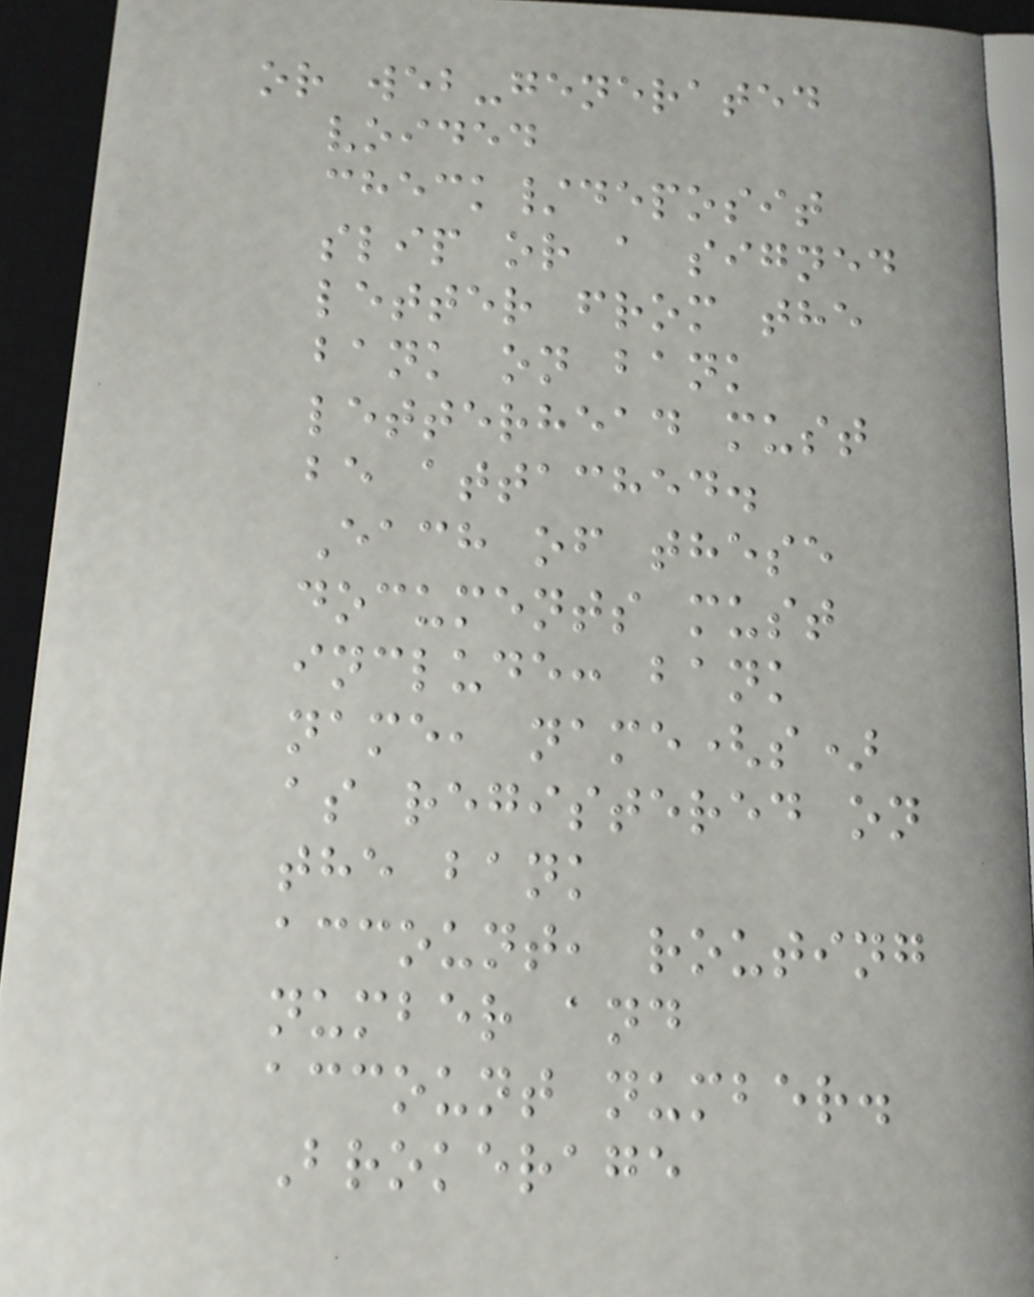or web-generated
voided
check/deposit
slip or a signed
letter from the
bank on bank
letterhead must
be attached.
Each of these
documents must
include: bank
name, name(s)
as registered on
the bank
account, routing
number and
account number.
Brokerage
